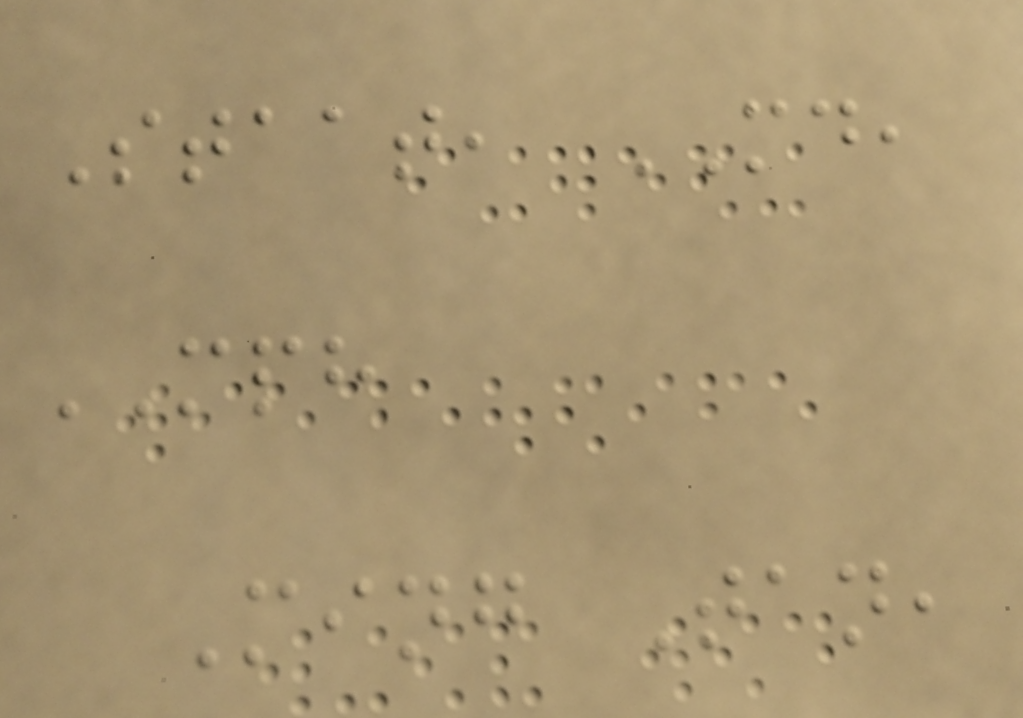Staat, MD,
MPH
Ming Tan,
